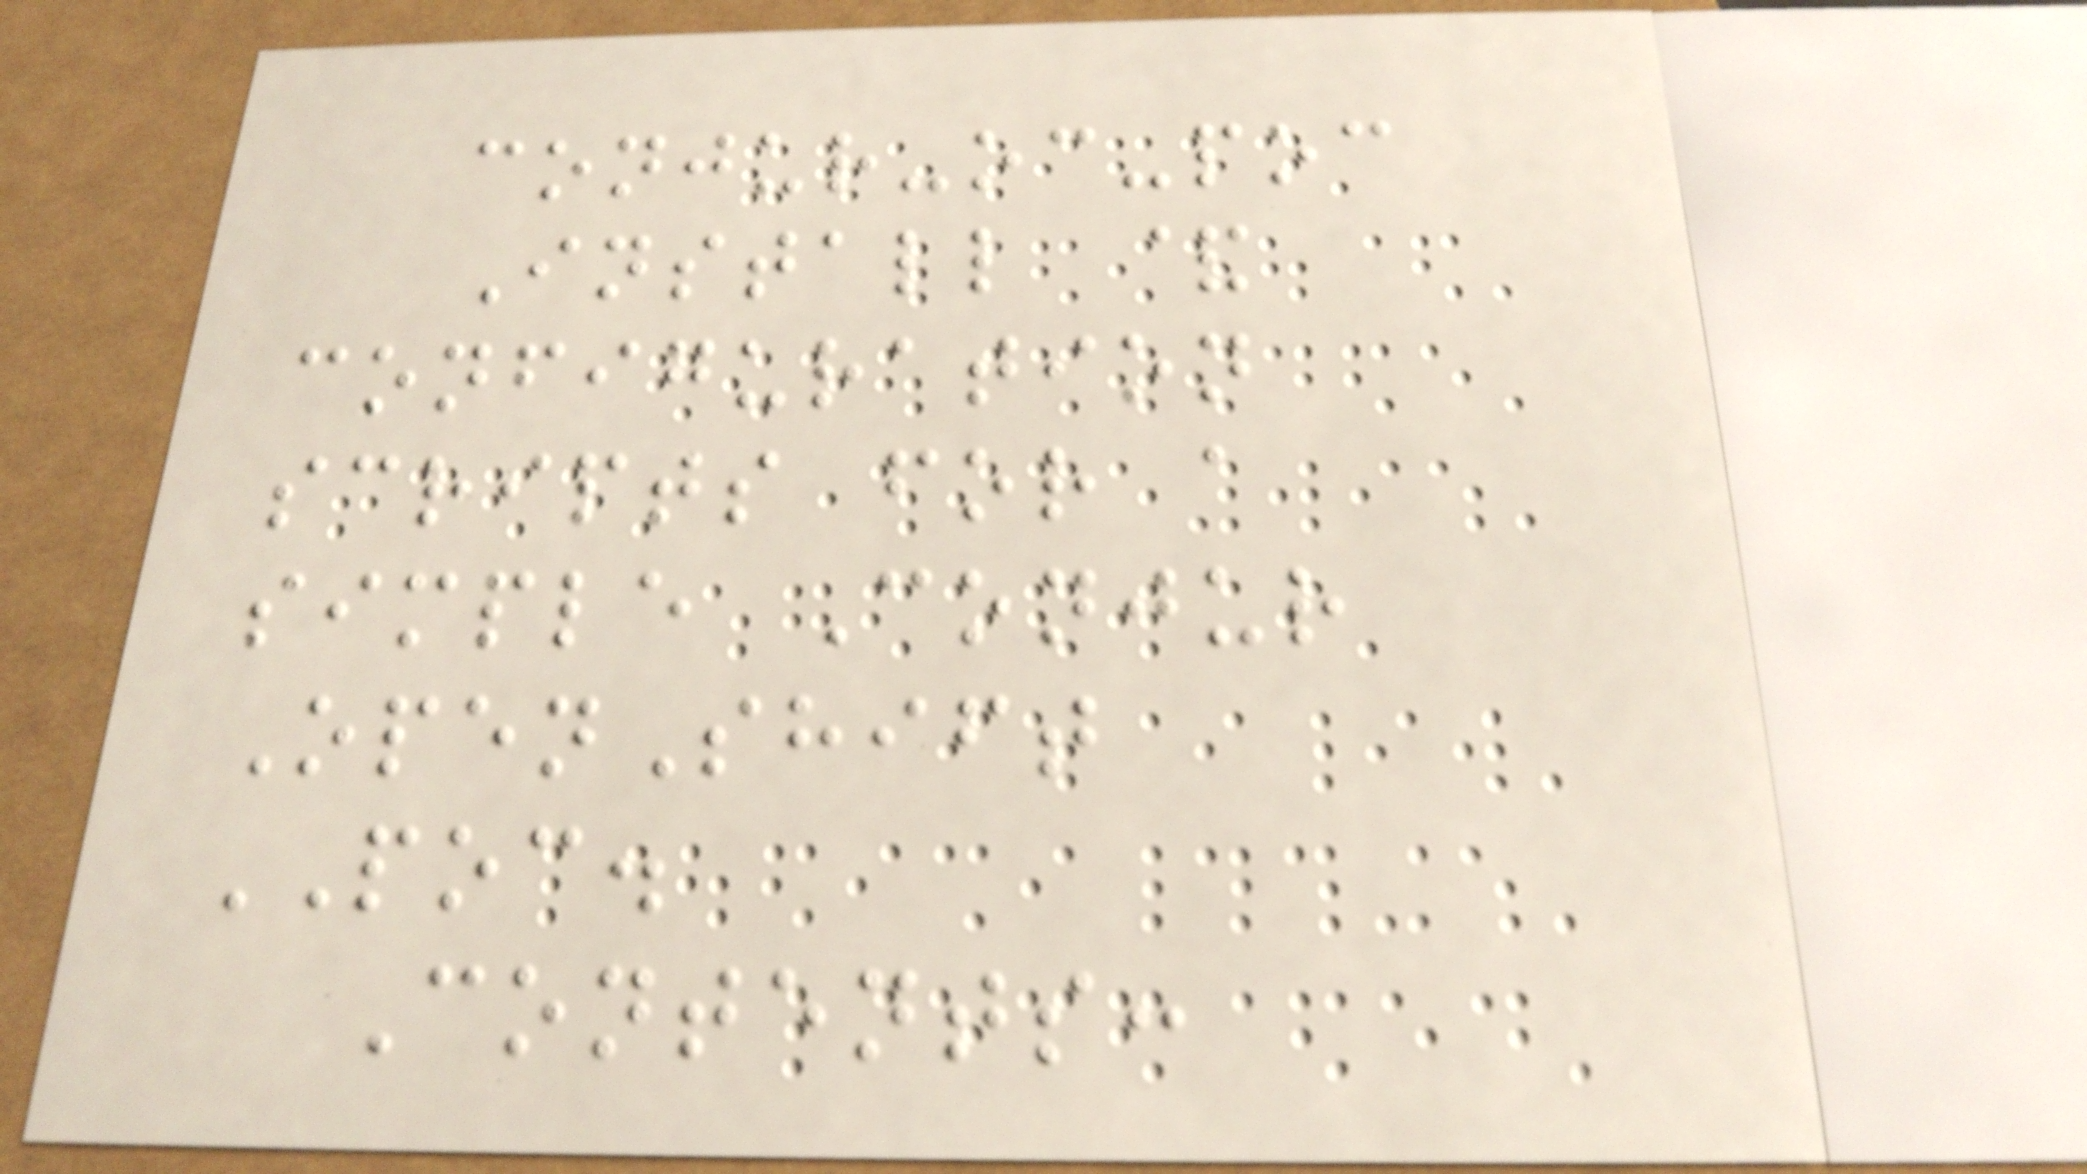conjur-oc-poc
Install &
configuration
scripts for a
simple Conjur
OpenShift
POC.
Contents:
